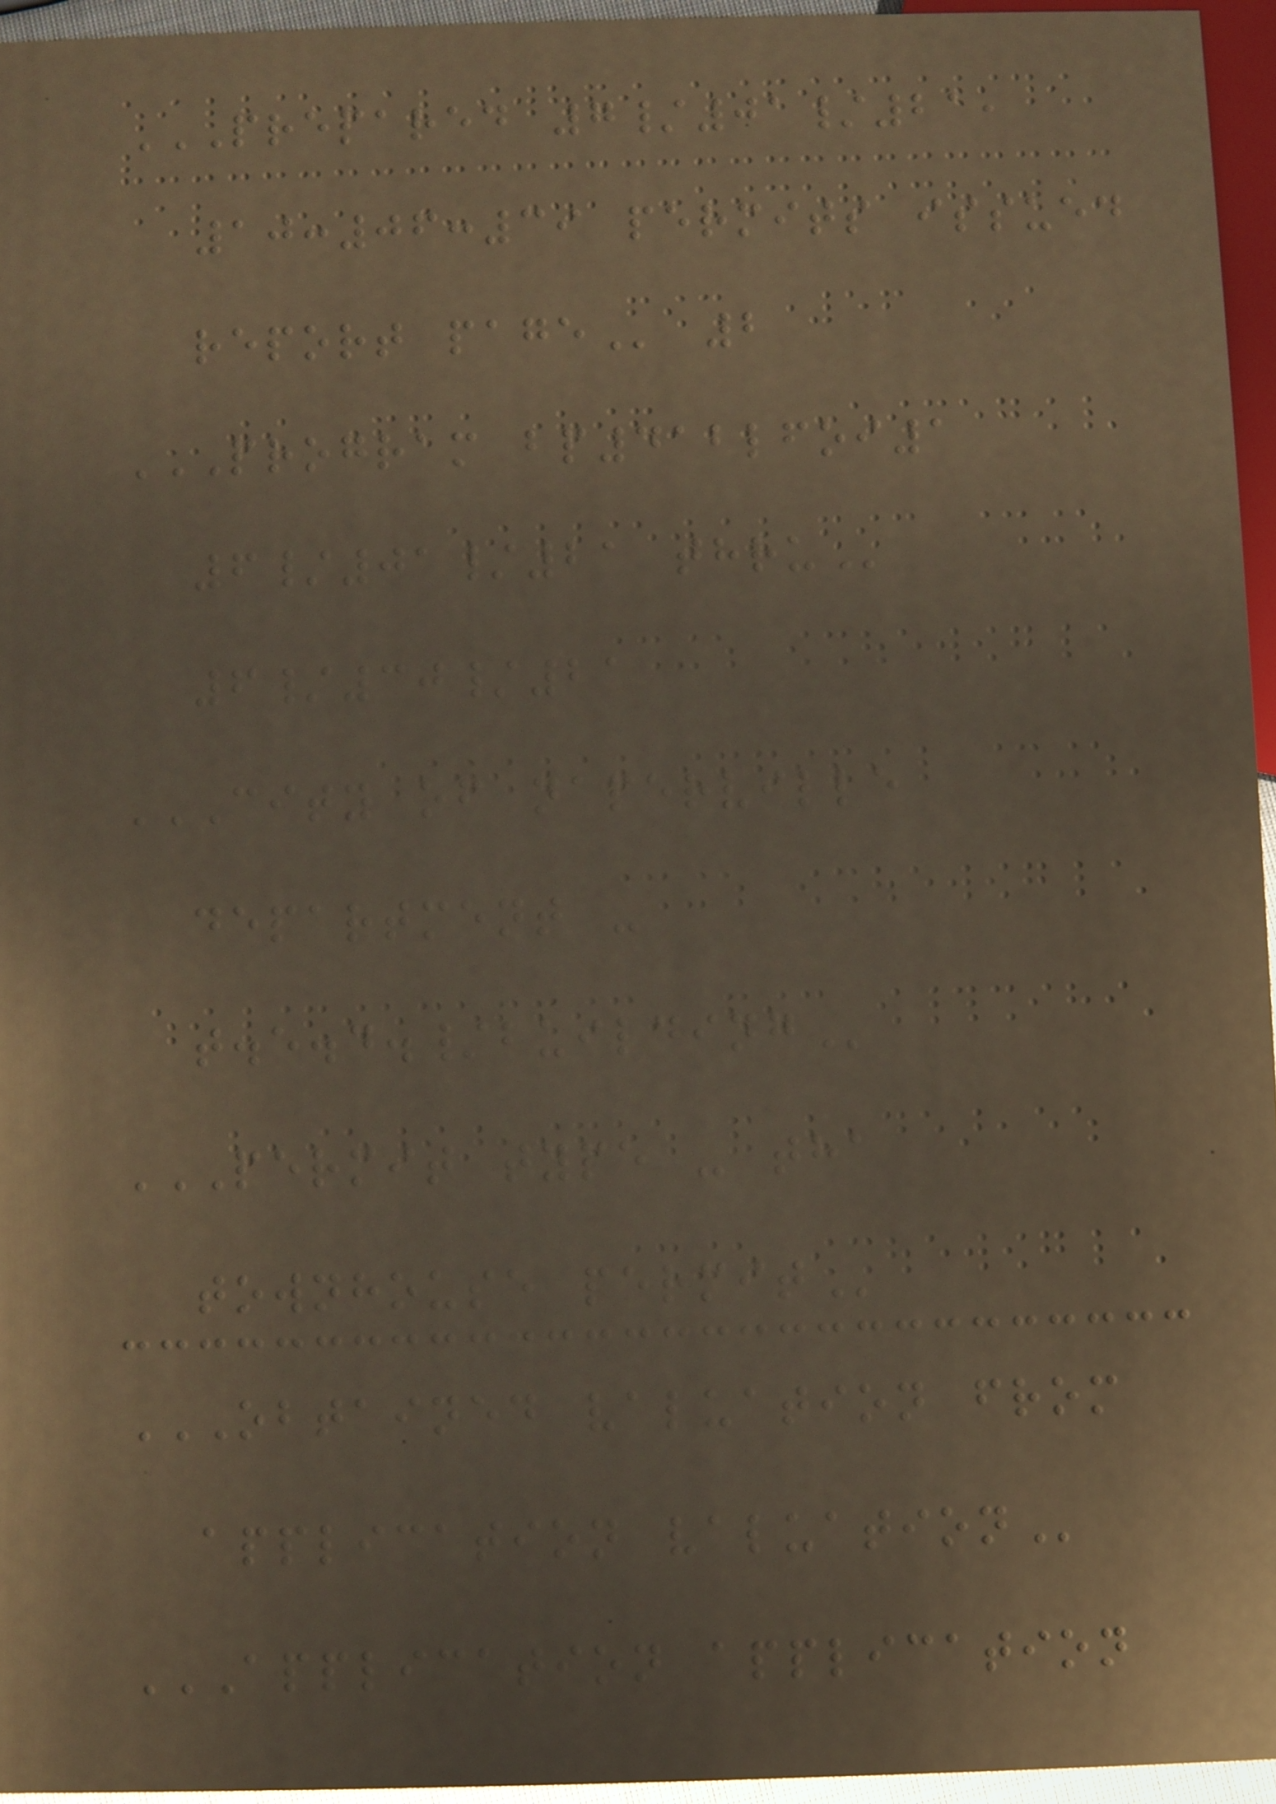PREPARED 7/01/21,
10:06:39 PERMITS ISSUED
REPORT PAGE 2
PROGRAM BP412LFOI1
6/01/21 THRU
6/30/21
CITY OF NAPERVILLE
DEPARTMENT -
T.E.D./BUILDING
PERMIT TYPE - THA
TOWNHOUSE PERMIT
OBTAINED VALUATION FROM
APPLICATION VALUATION
APPLICATION APPLICATION
